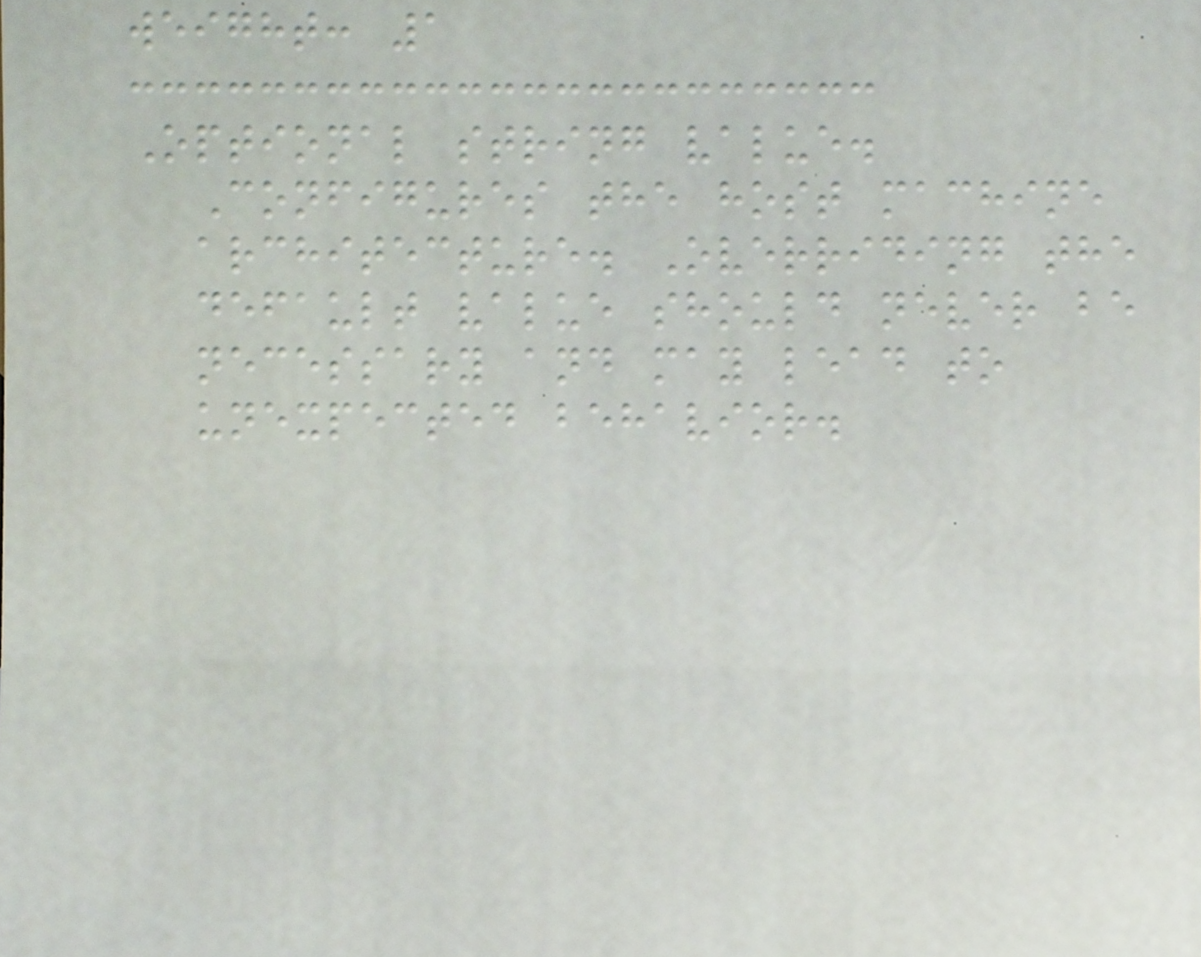weight: 1
Optional string value.
Configures the host machine
architecture. Overriding the
default value should never be
necessary and may lead to
unexpected behavior.
